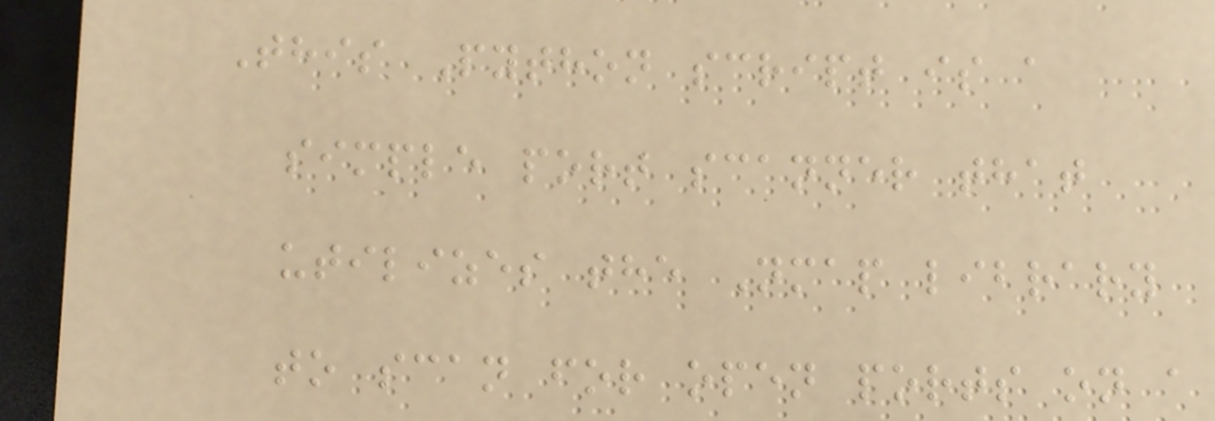This Python script is a
simple port scanner that
utilizes the Nmap library
to scan for open ports on a
